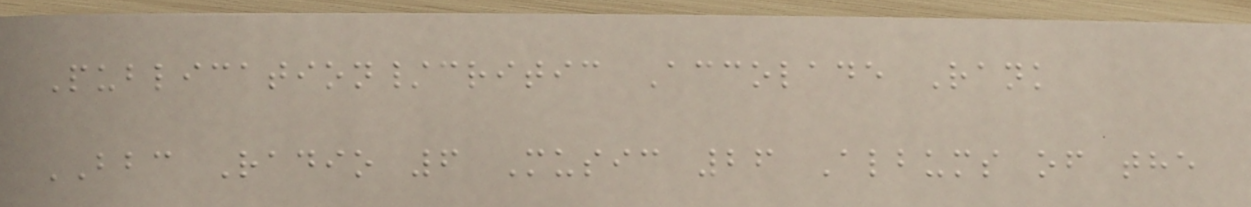Publication/critic Accolade Rank
BBC Radio 6 Music 26 Albums of the
